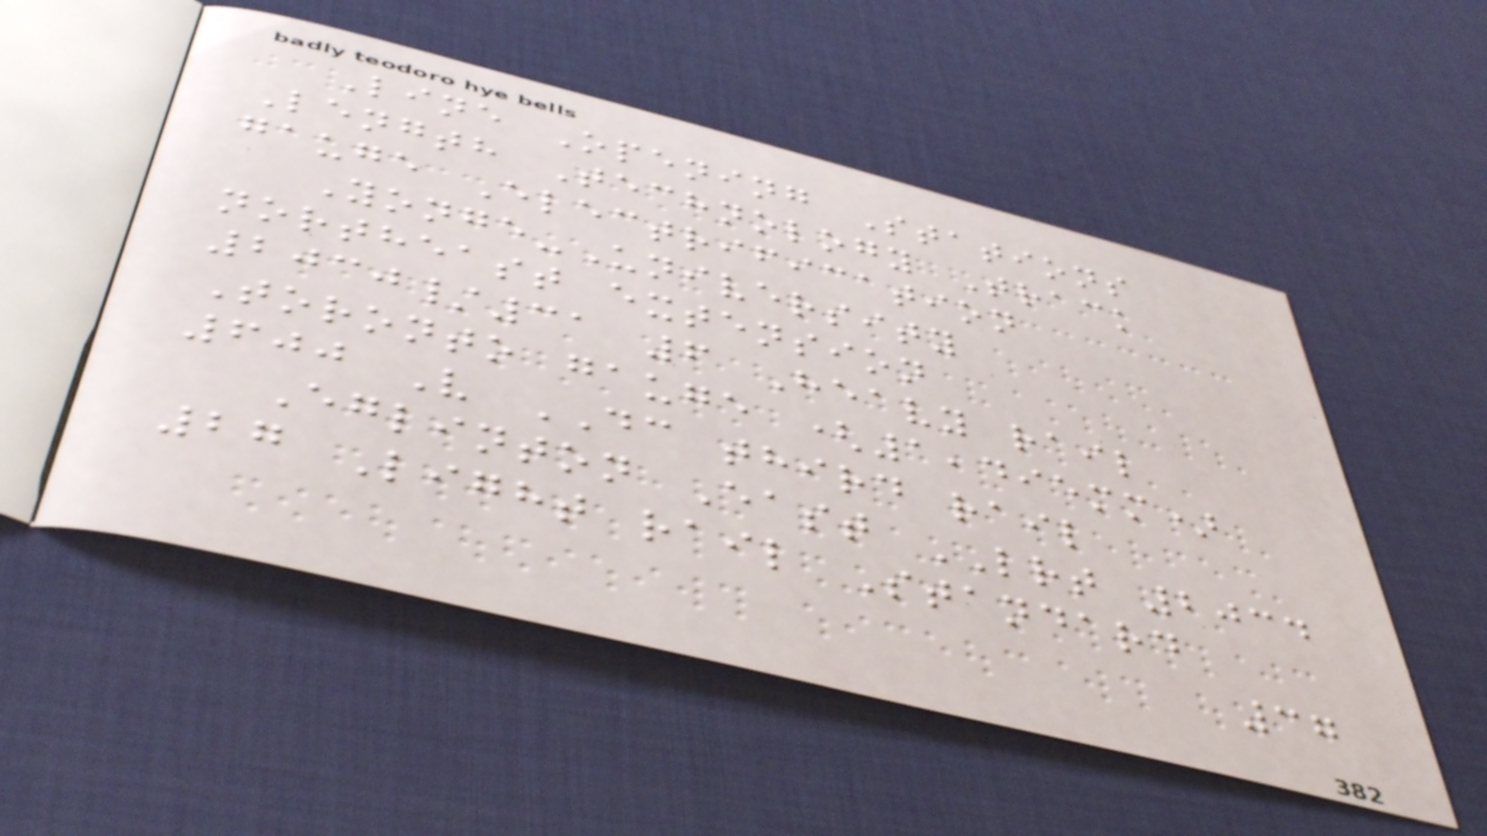Line Opening Stations
Length Technology Track
gauge Electrification
Yonge-University
northeast extension
2030/31 6 Heavy rail
Toronto gauge (1,495mm)
600 V DC third rail
Eglinton East LRT 2034
27 Light rail Standard
37
